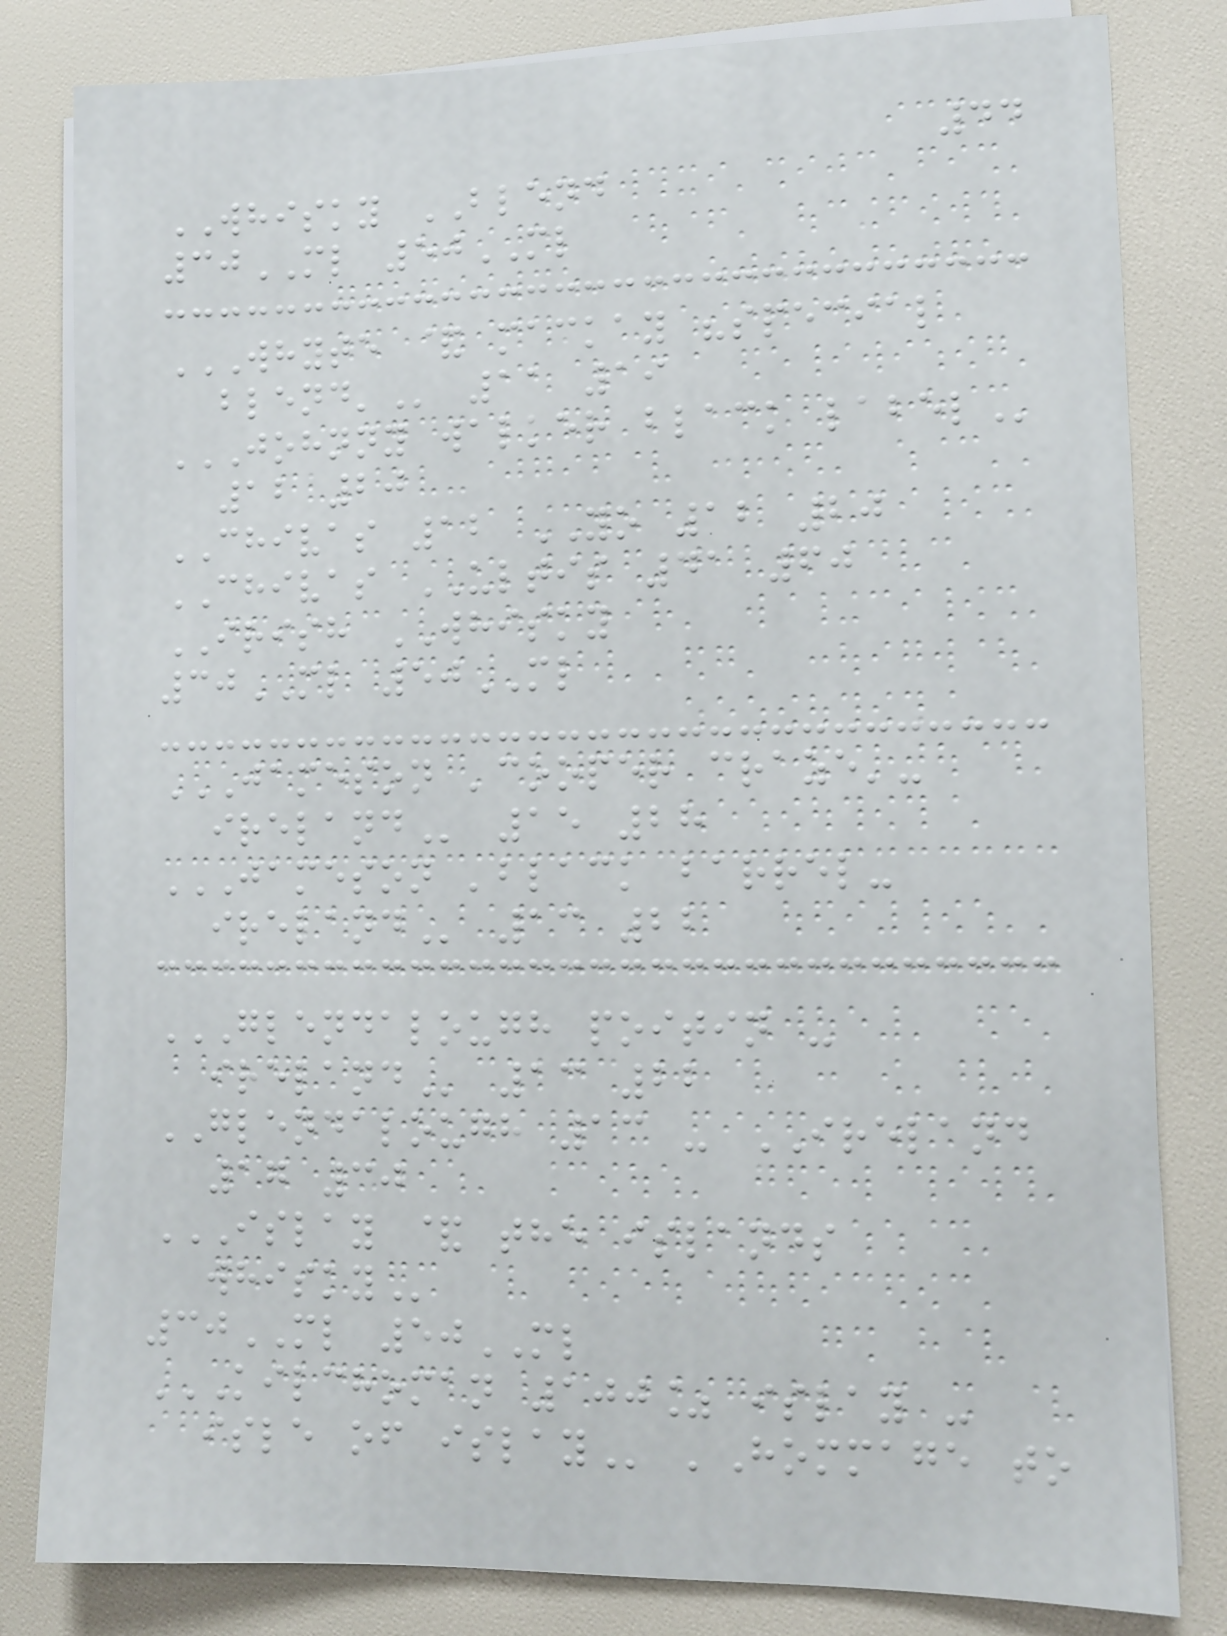44
WHISKY BLEND
30ML 50ML
WHYTE & MACKAY "SPECIAL
BLEND' 11 19
JOHNNY WALKER BLACK LABEL
12 20
CHIVAS 12 YO 12 20
CHIVAS ULTIS 41 60
IRISH WHISKY
30ML 50ML
JAMESON 'COOPER CRAZE'-
IRELAND 15 28
JAMESON 'BLACK BARREL-
IRELAND 13 22
GLENDALOUGH POITIN -
IRELAND 13 22
GLENDALOUGH 13 - IRELAND
17 30
ISLAY & THE ISLANDS
WHISKY
30ML 50ML
KILCHOMAN 100% ISLAY -
ISLE OF ISLAY 'Hommage to
